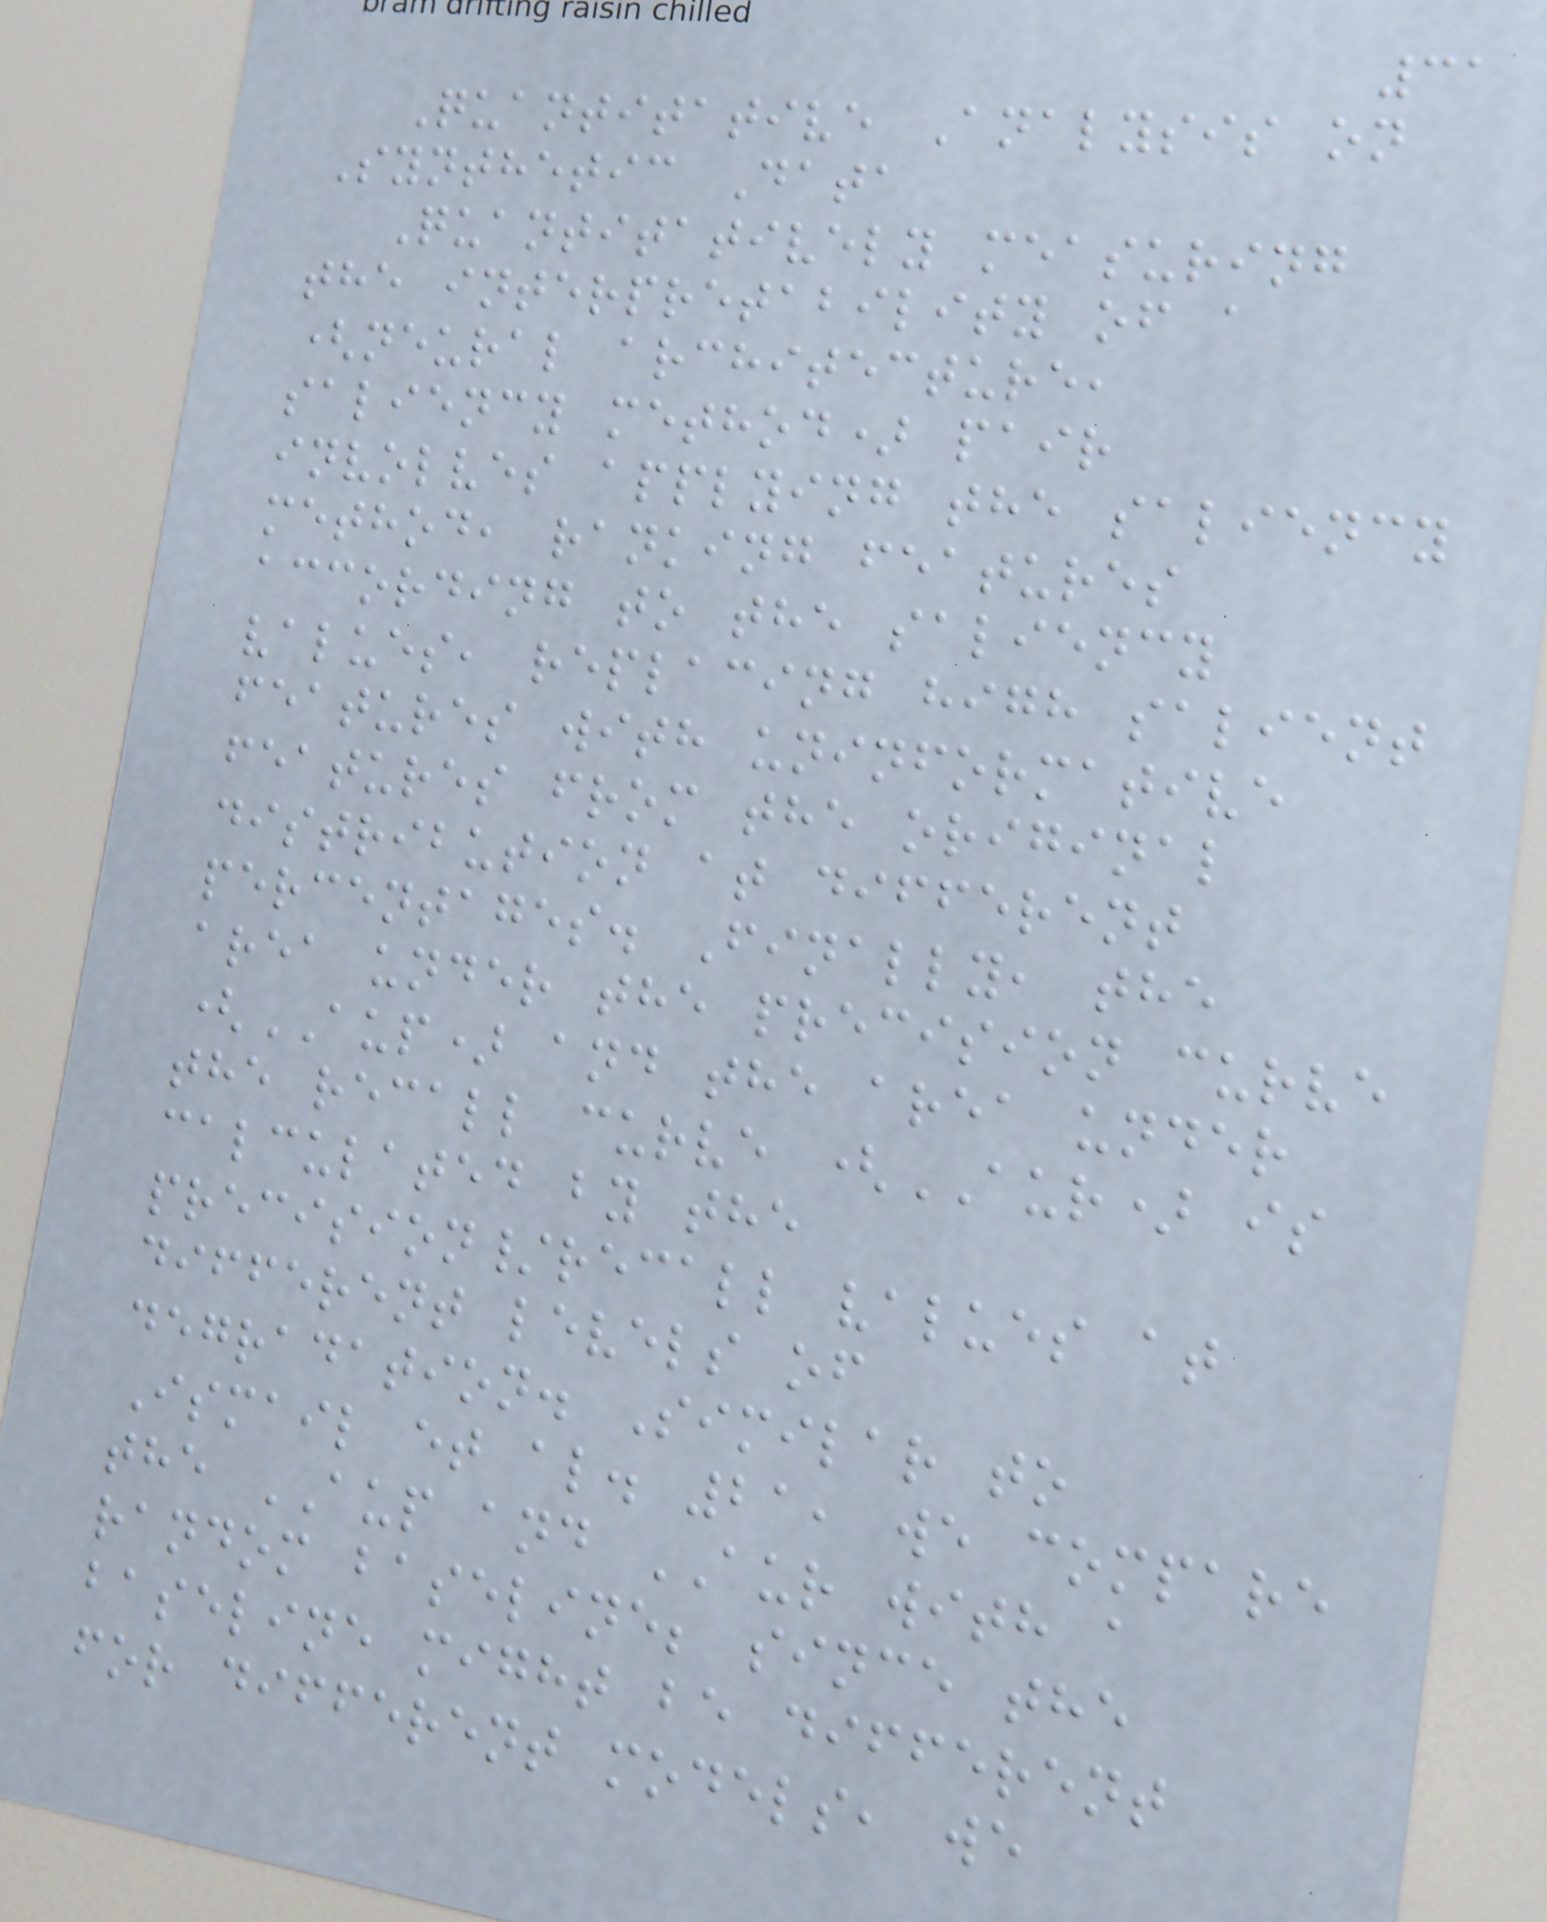31
Quantitative Analysis on
Synthetic Data
Quantitatively measuring
the interpretability of a
(neural architecture,
saliency method) pair
involves applying the saliency
method, ranking features
according to the saliency
values, replacing high salient
features with uninformative
features from the original
distribution at different
percentages. Finally, the
area under the precision curve
(AUP) and the area under
the recall curve (AUR) is
calculated by the
precision/recall values at
different levels of
degradation. Similar to
Ismail et al. 21, we compare
the AUP and AUR with a
random baseline; since the
baseline might be different
for different models, we
